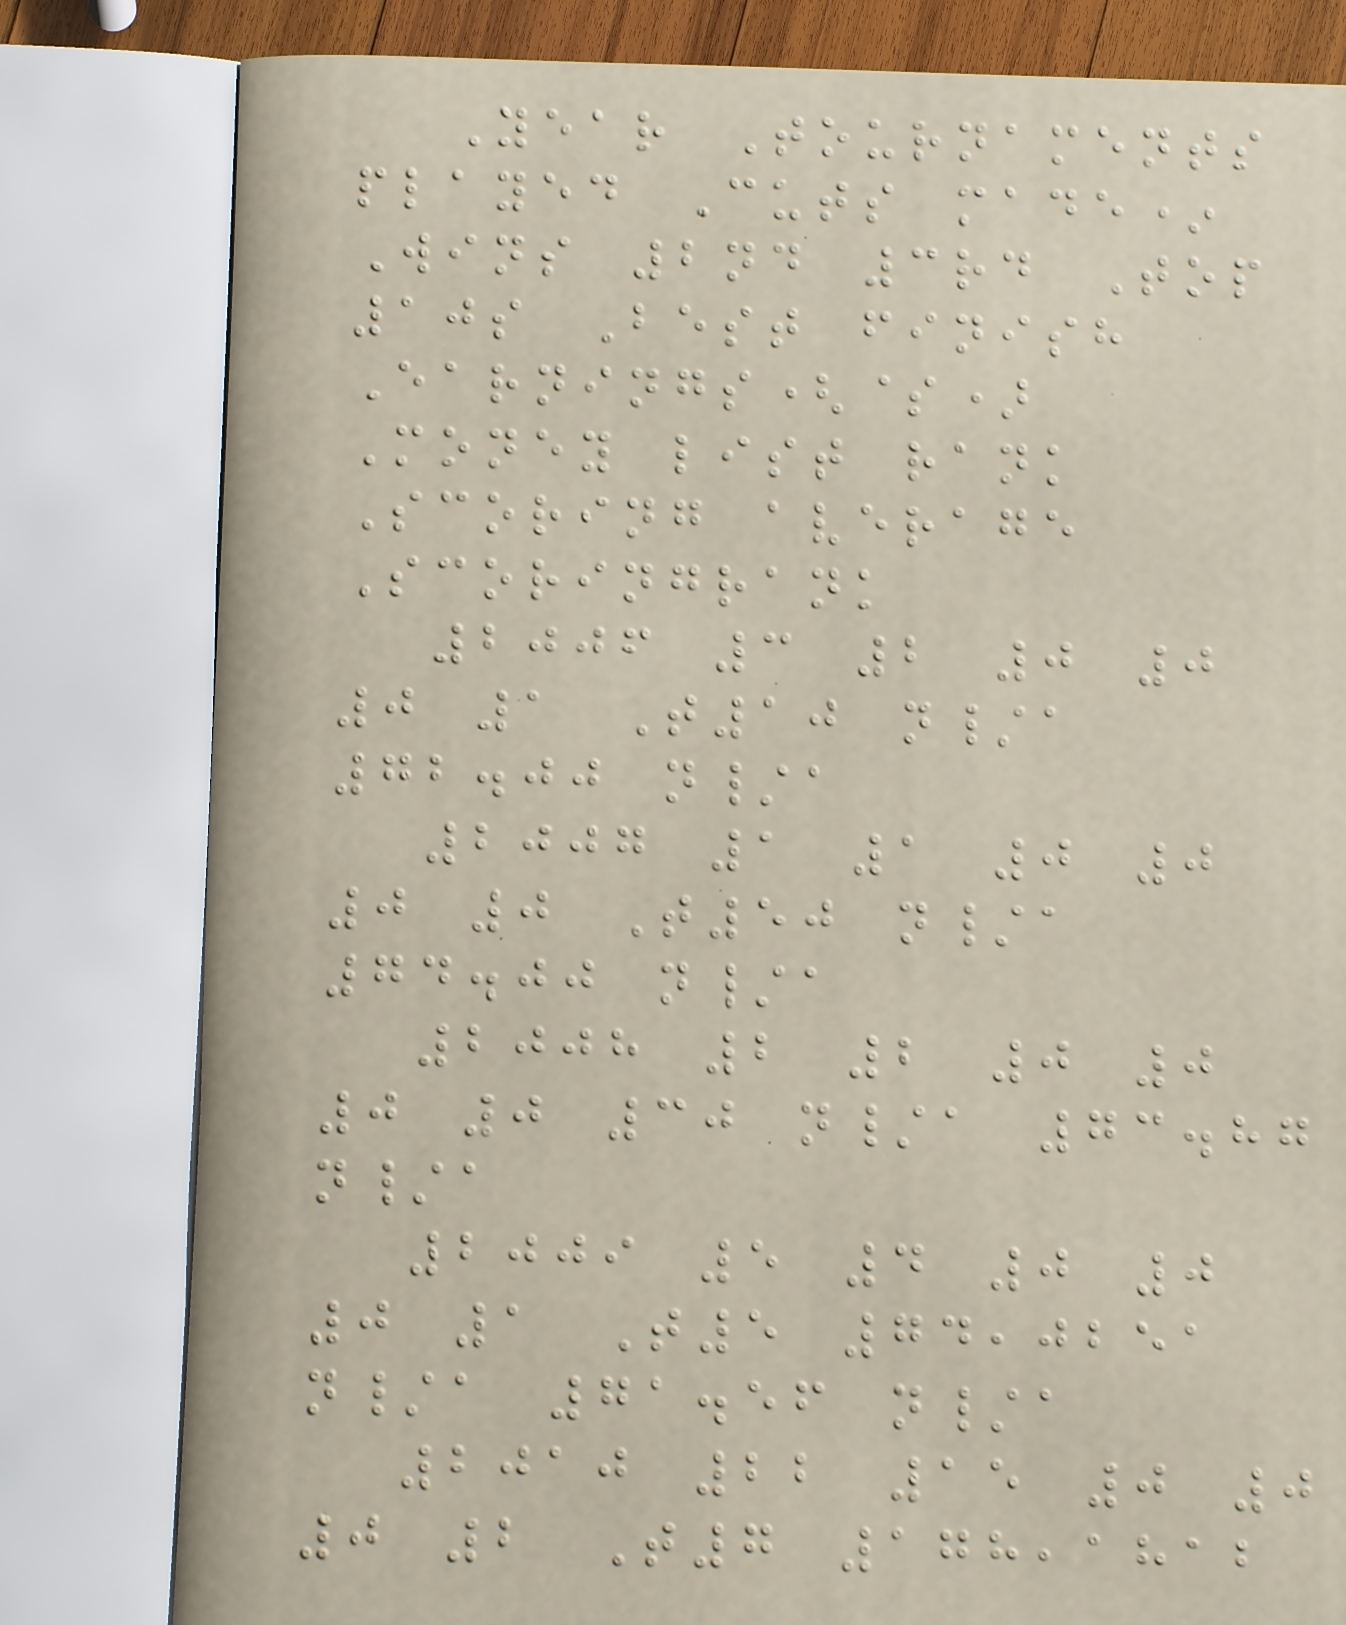Year Tournaments
played Cuts made*
Wins 2nd 3rd Top
10s Best finish
Earnings($)
Money list rank
Scoring average
Scoringrank
2006 3 2 0 0
0 1 T10 n/a
72.00 n/a
2007 1 1 0 0
0 0 T50 n/a
74.00 n/a
2008 2 2 0 0
0 0 30 n/a 73.87
n/a
2009 5 4 0 0
0 1 T5 74,0251
n/a 71.56 n/a
2010 22 15 0 0
0 2 T7 178,1812
